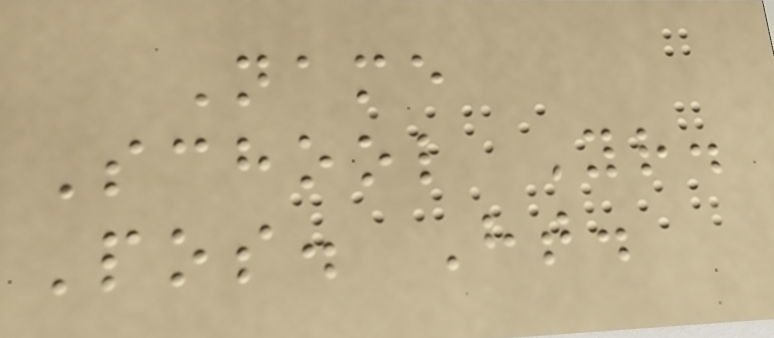Name
School Yr.
Pos. Ht.
